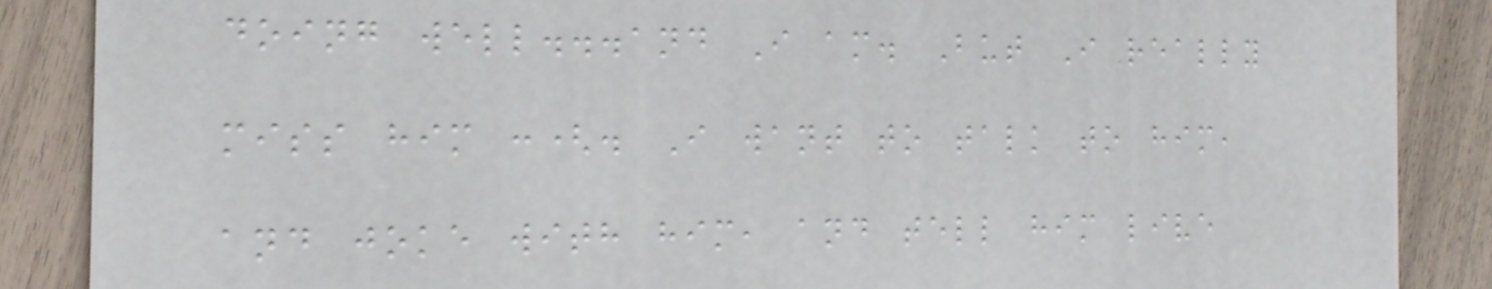doing well...and I am. But I really
miss him :(. I want to talk to him,
and joke with him, and tell him live
